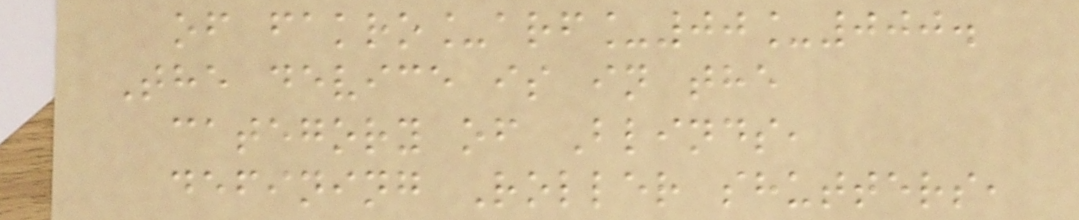of fakro_arf_00_000.
The device is in the
category of Blinds,
defining Roller shutters,
